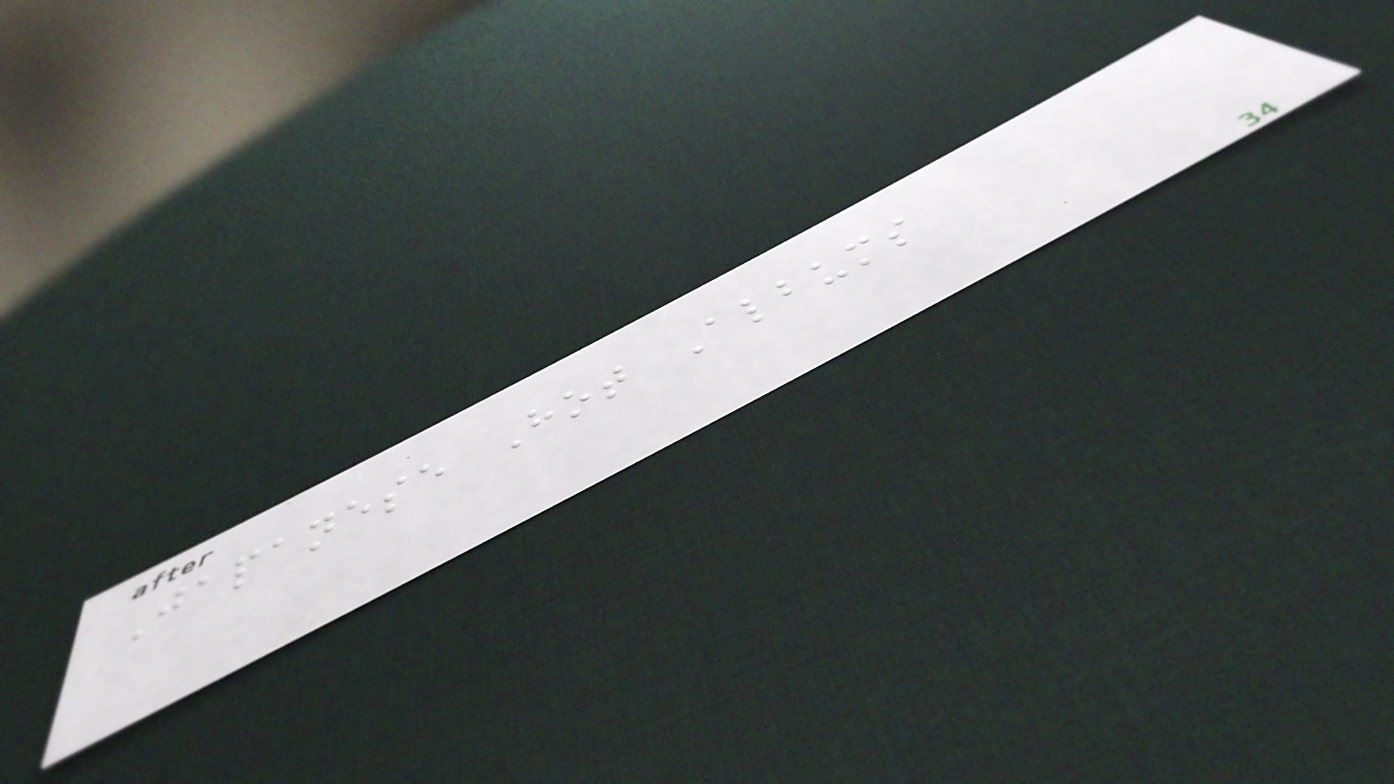Japanese Hot Albums
